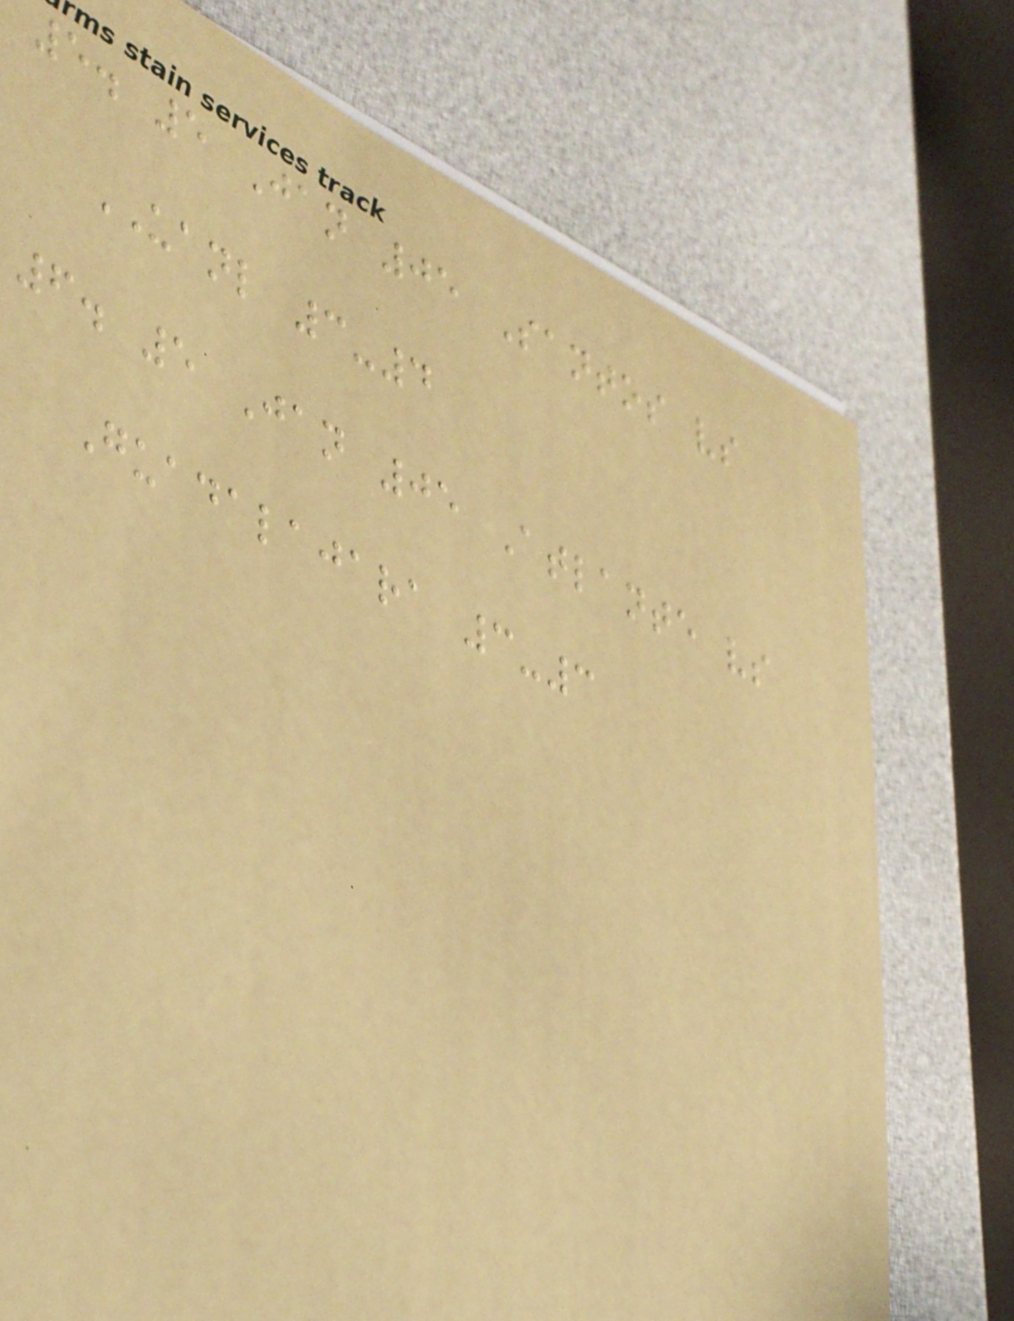5. 5 Jan 05 Santos vs
UANL 3-4
6. 5 Jan 05 Atlante vs
Guadalajara 3-3
